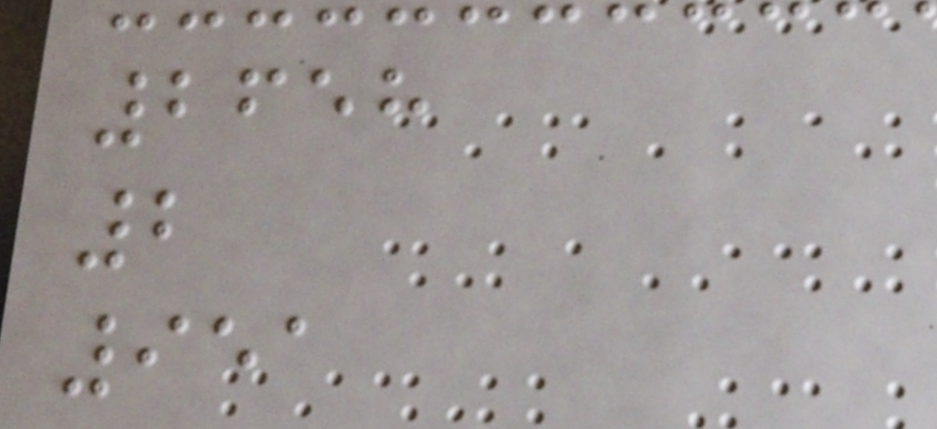2658
2
951
